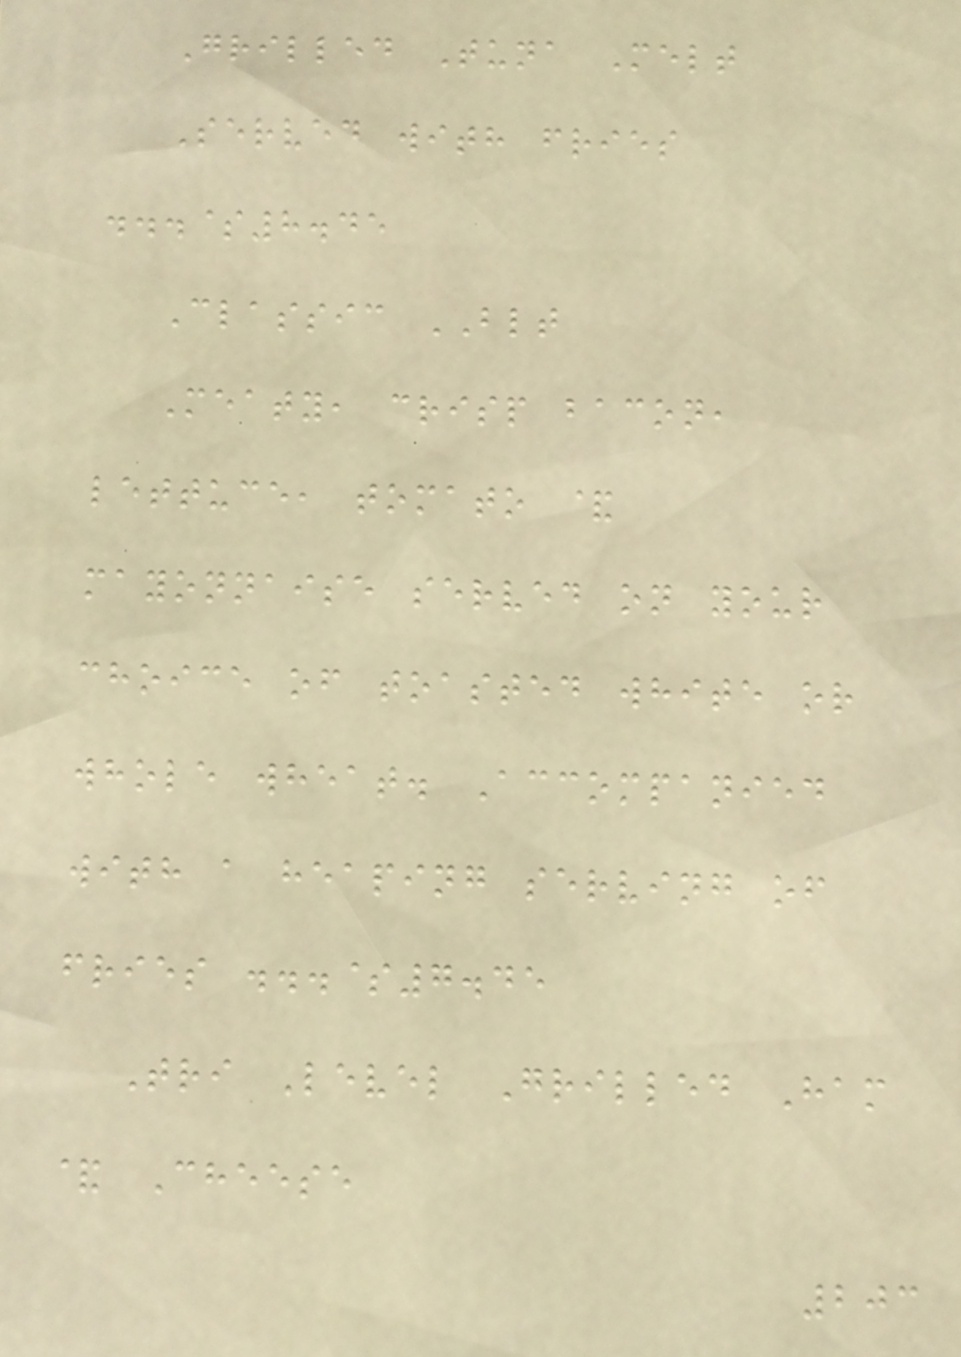Grilled Tuna Melt
Served with fries
...$8.45
Classic BLT
Meaty, crisp bacon,
lettuce, tomato &
mayonnaise served on your
choice of toasted white or
whole wheat. Accompanied
with a heaping serving of
fries ...$7.45
Tri Level Grilled Ham
& Cheese
203
